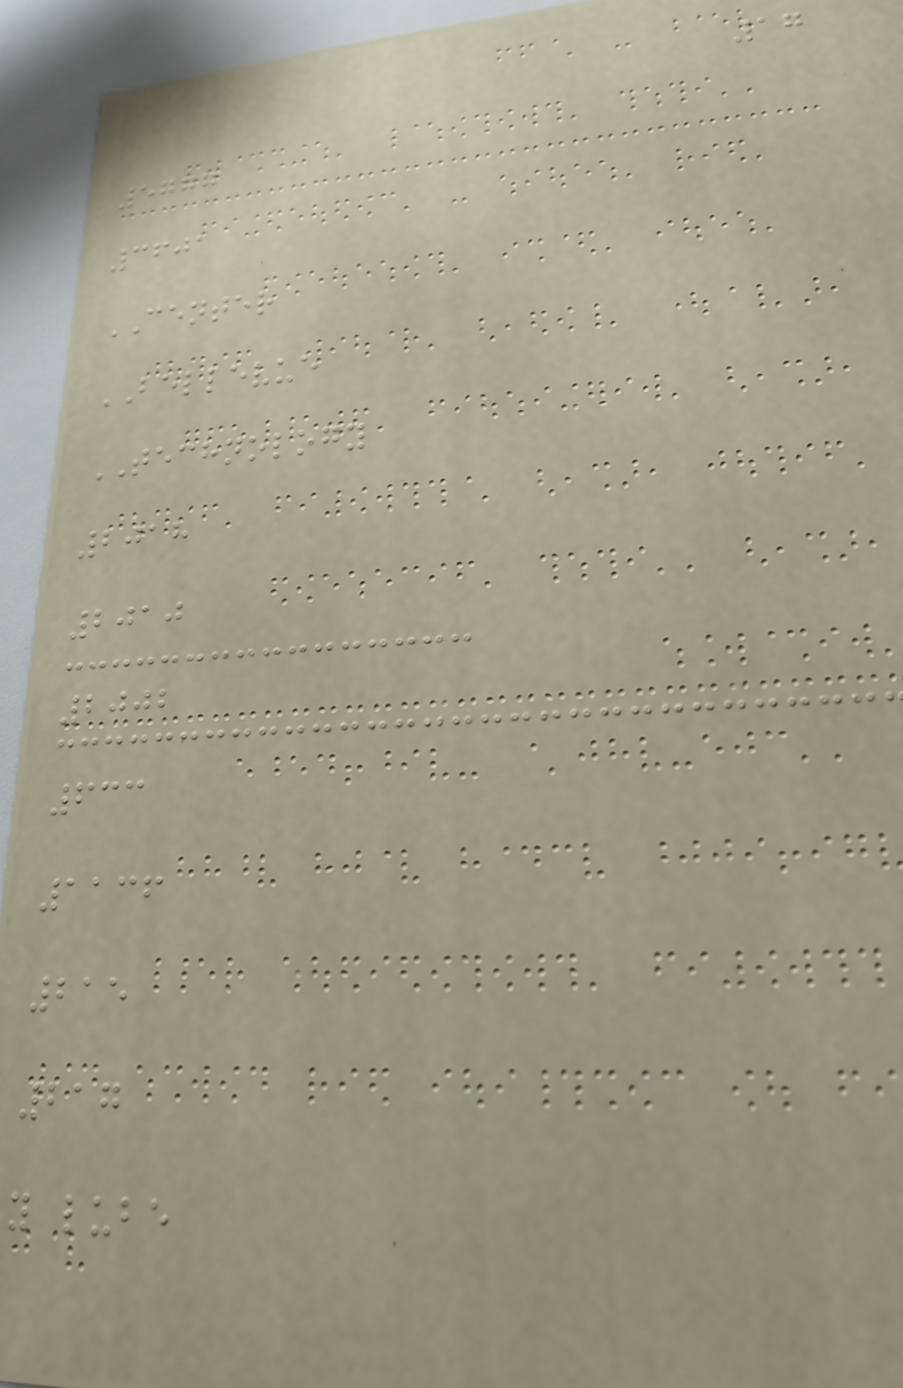17
5777
3601
CENTER
BELLEVUE
TECHNOLOGY
2018
2010
2002
633
1136
215
217
y lube
